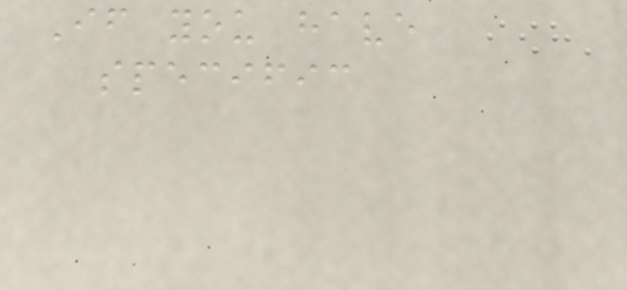If you have
specific
